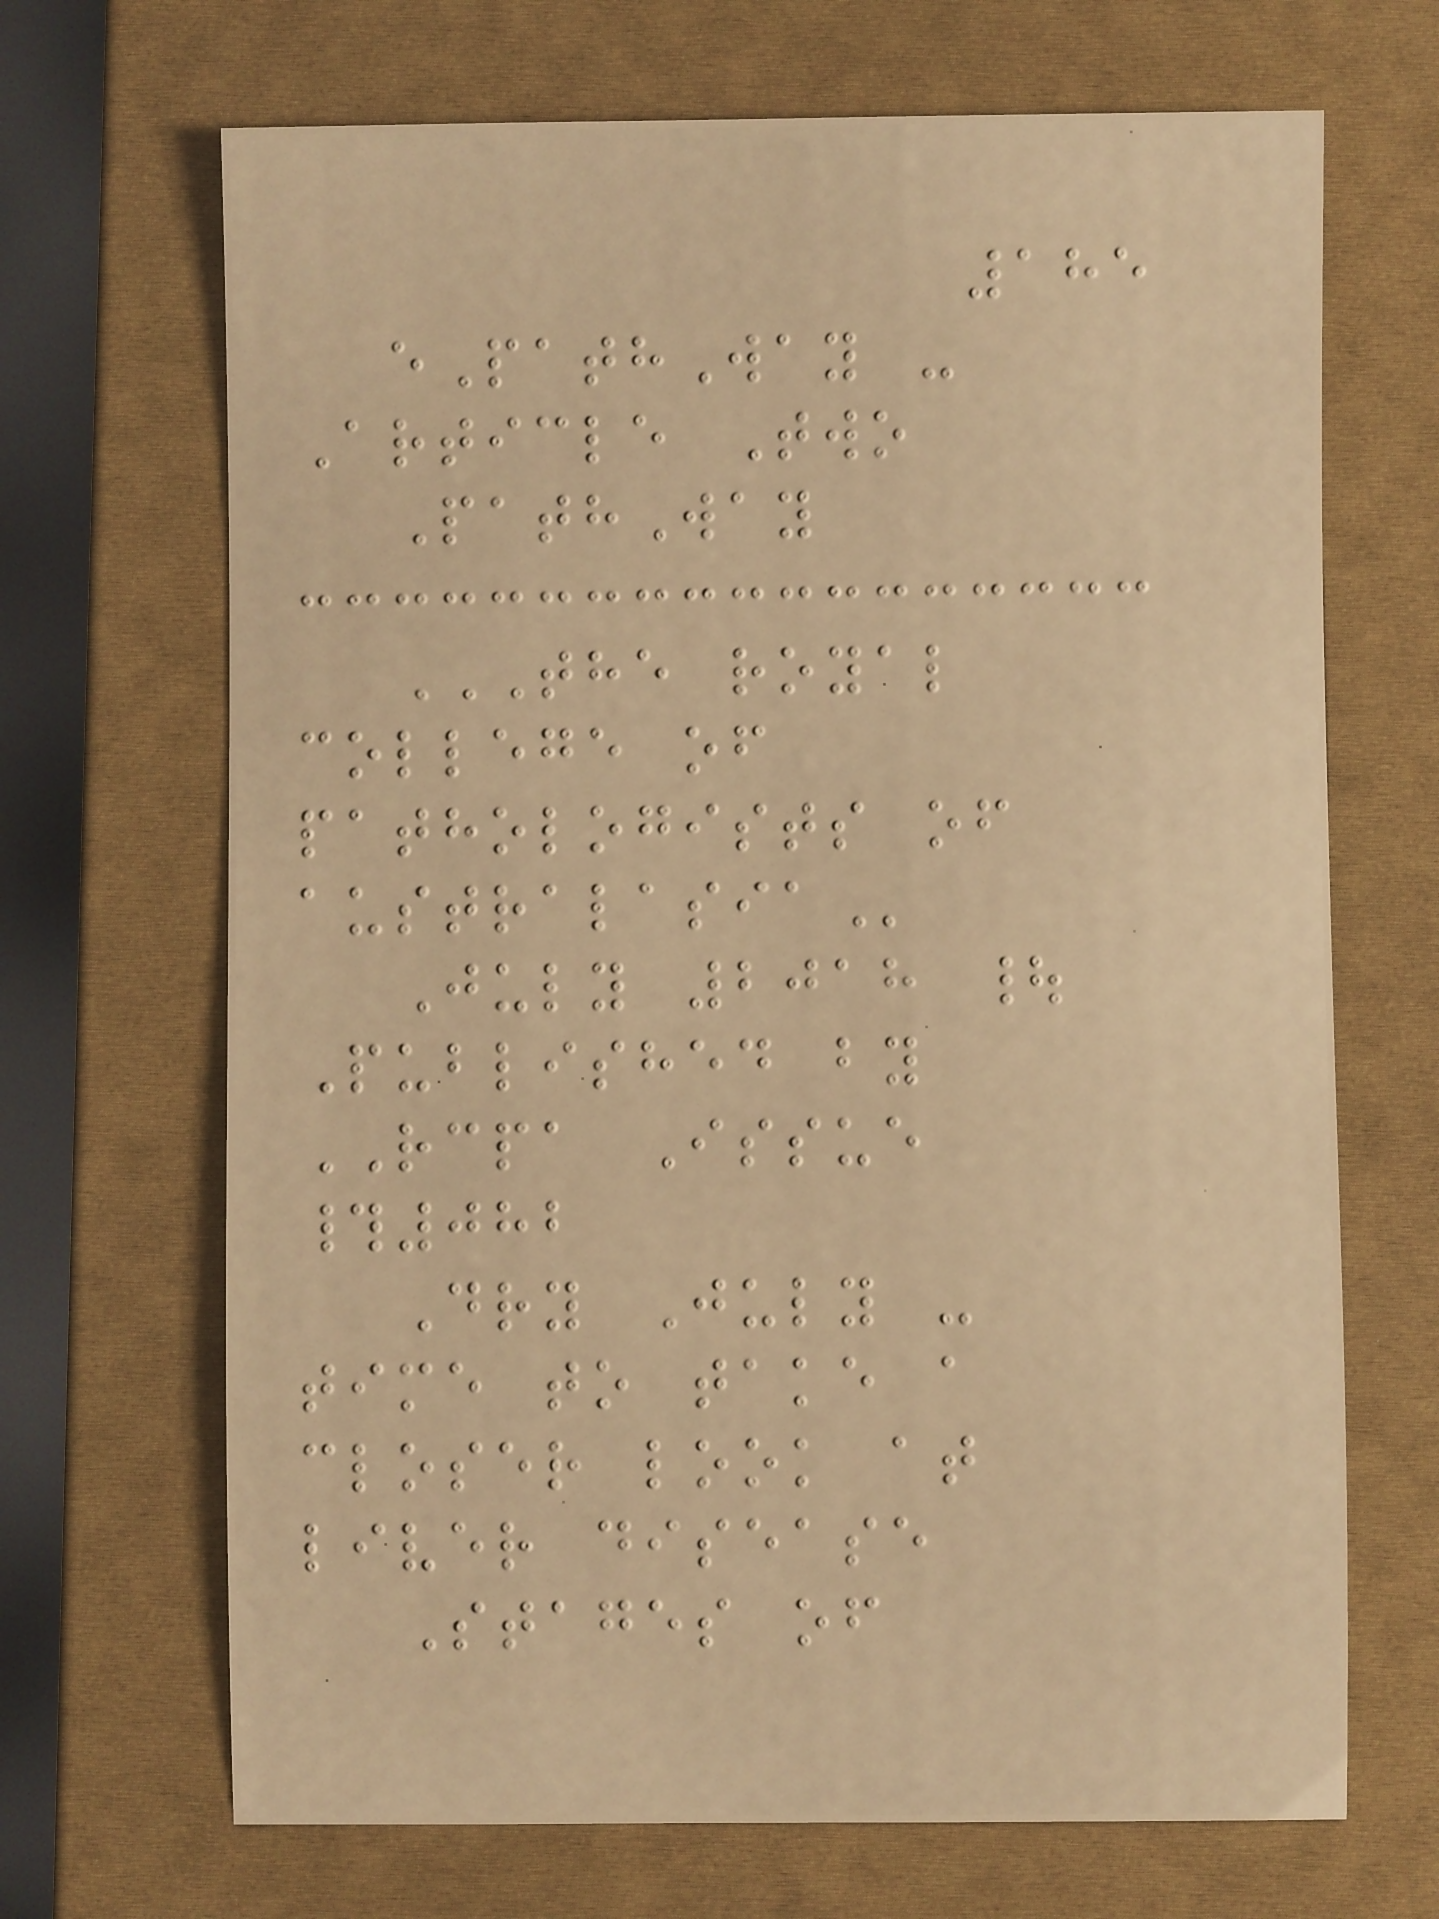185
ePathWay -
Article Two
PathWay
THE ROYAL
COLLEGE OF
PATHOLOGISTS OF
AUSTRALASIA
July 2018 |
Published by
RCPA Issue
#082
Dry July -
time to take a
closer look at
liver disease
Stages of
